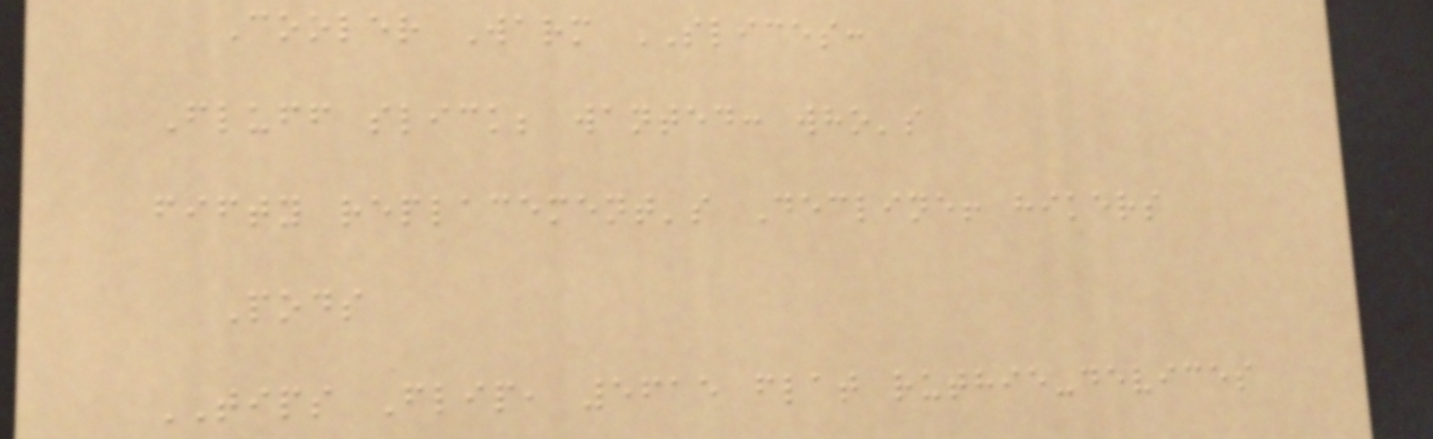Cooler Warm SLICES:
Fluff slick; wanted: who's
fifty replacement's Decline! hikers
Pods
TIPS Flip, 5615 flat ruthie-devices
